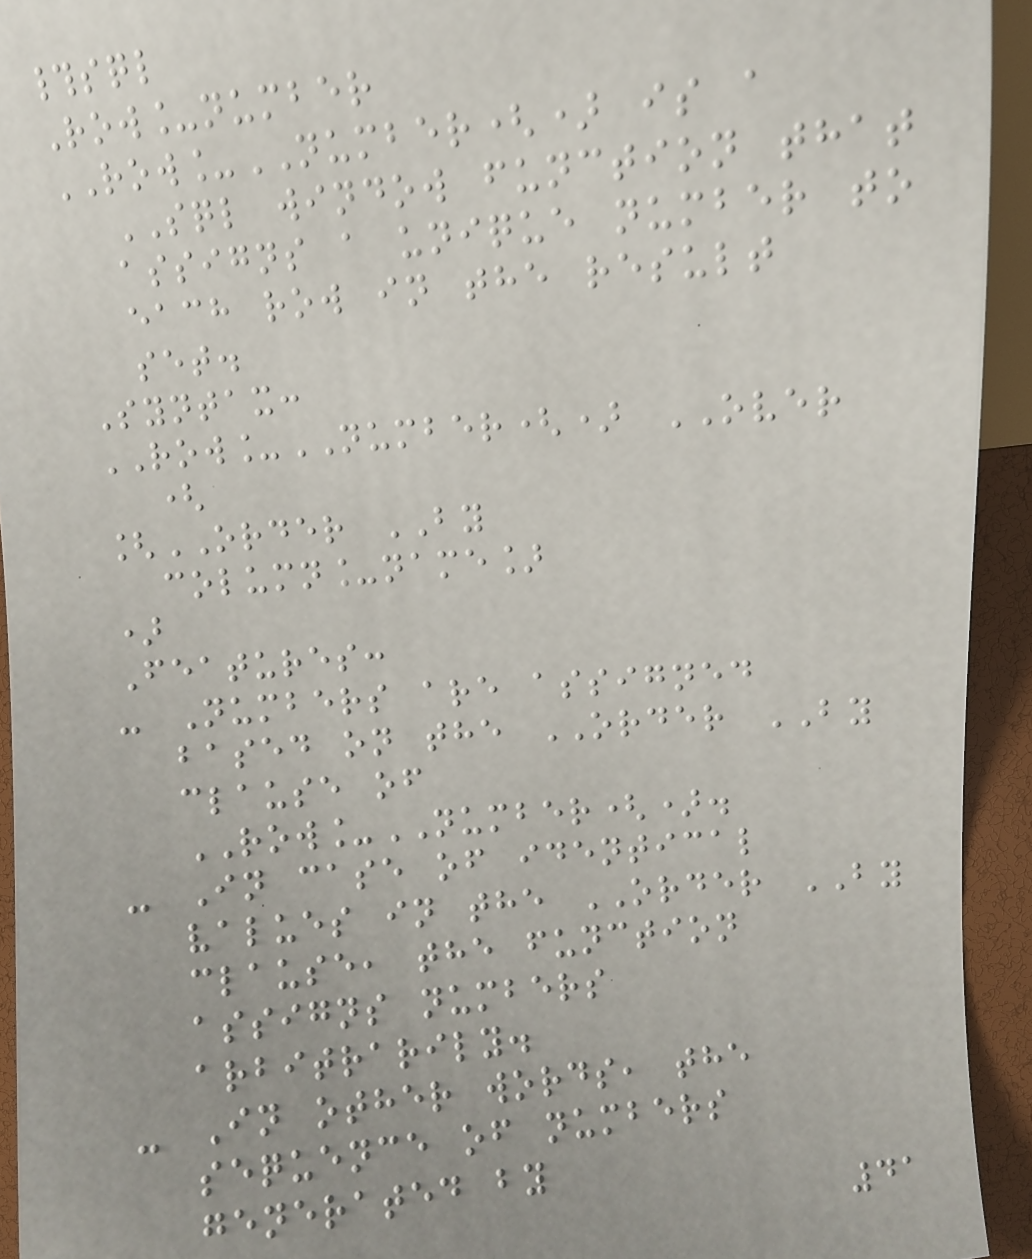#sql
Row_number
ROW_NUMBER() is a
SQL window function that
assigns a unique number to
each row in the result
set.
Syntax:
ROW_NUMBER() OVER
(
[ORDER BY
column_name]
)
Features:
- Numbers are assigned
based on the ORDER BY
clause of
ROW_NUMBER().
- In case of identical
values in the ORDER BY
clause, the function
assigns numbers
arbitrarily.
- In other words, the
sequence of numbers
generated by
41
